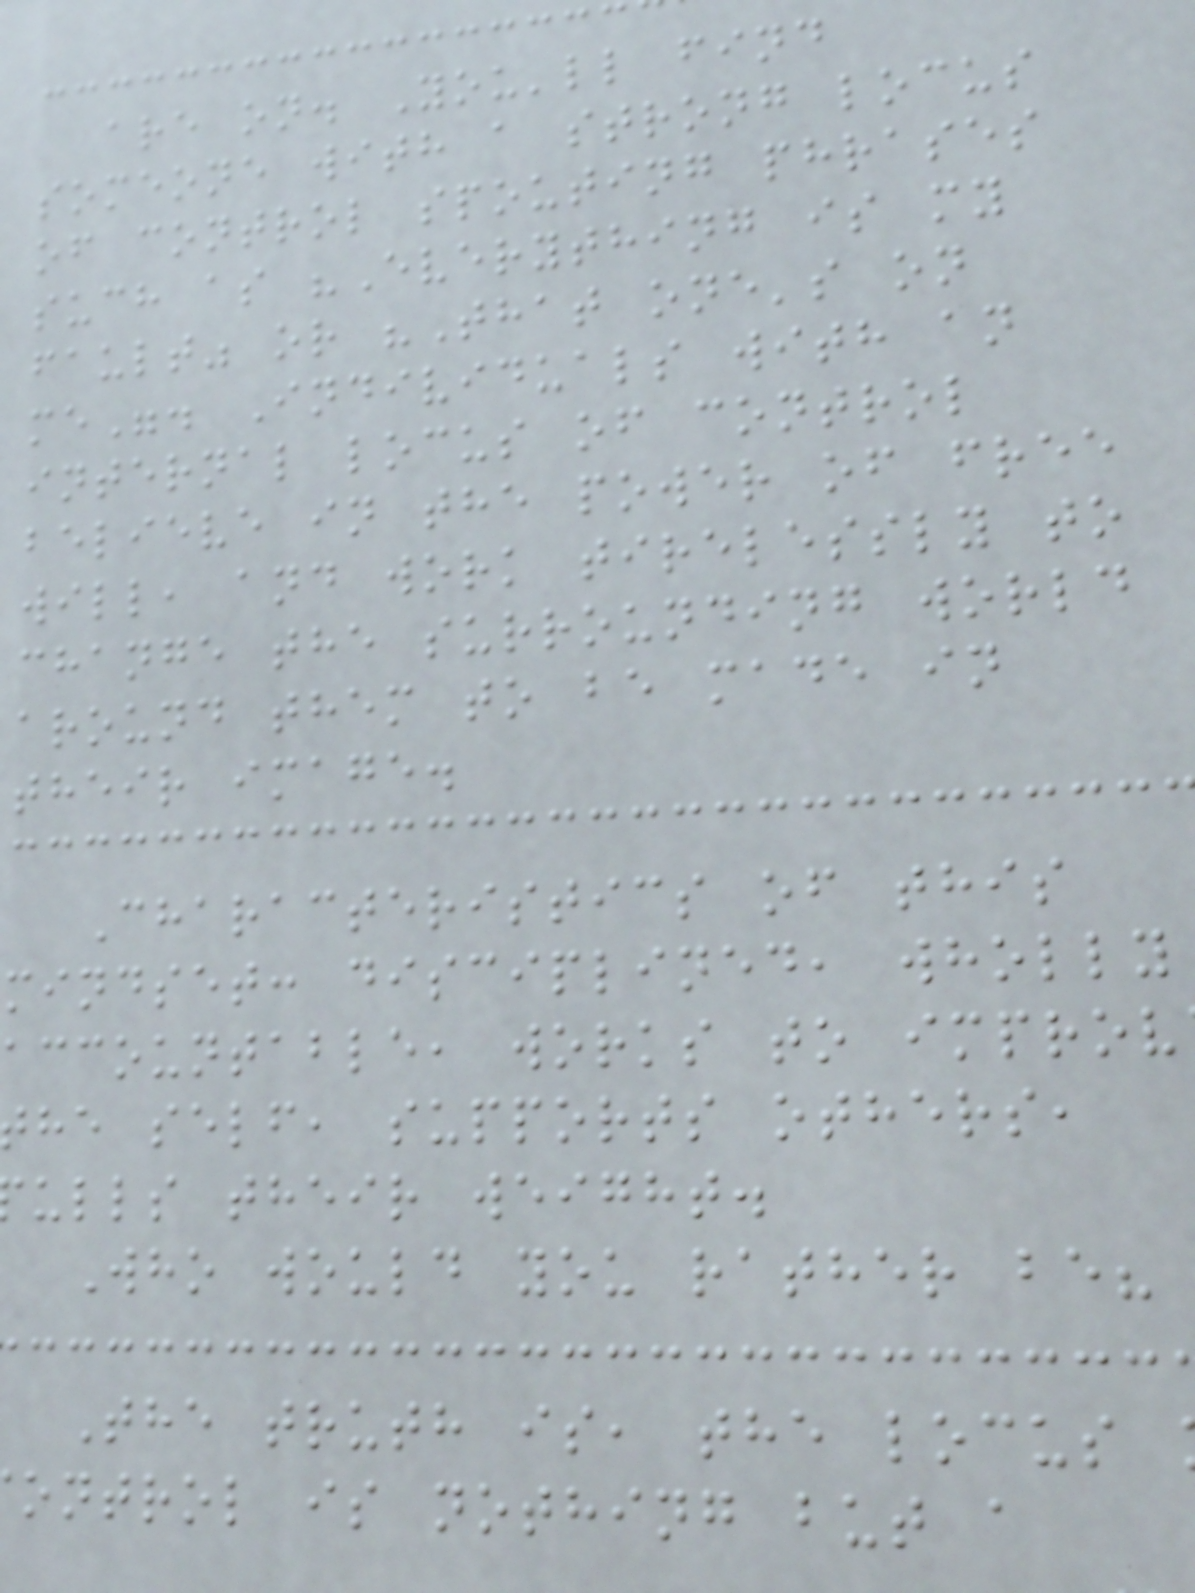are on. You'll find
someone with a strong locus
of control spouting phrases
such as "Everything is my
fault" or "That one's on
me". Individuals with an
internal locus of control
believe in the power of free
will, and work tirelessly to
change the surrounding world
around them to be made in
their image.
Characteristics of this
mindset: disciplined, wholly
accountable, works to improv
he self, supports others,
ulls their weight.
Who would you rather be?
The truth is, the locus
ontrol is nothing but a
